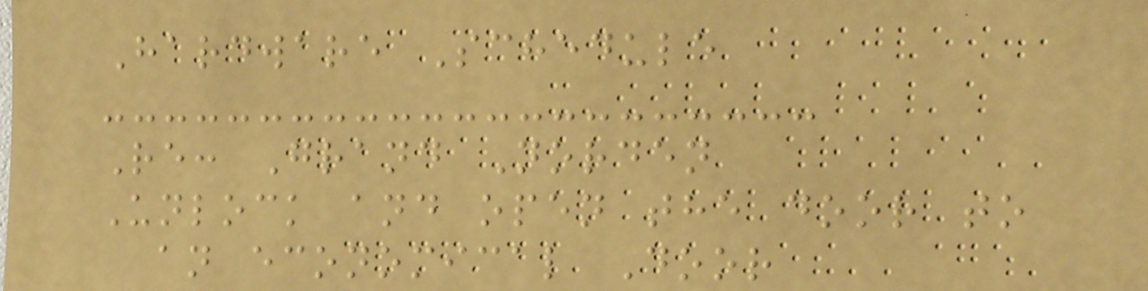Hardware Schedule
Re: Grand Norden
Unlock and open the door to
an economical Door
